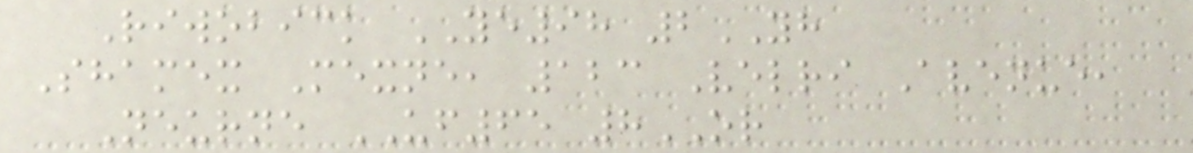Riwobick YE98 2YH
Shamex Mexne, 123 Velri Avenue,
Neurne UF65 8OR
